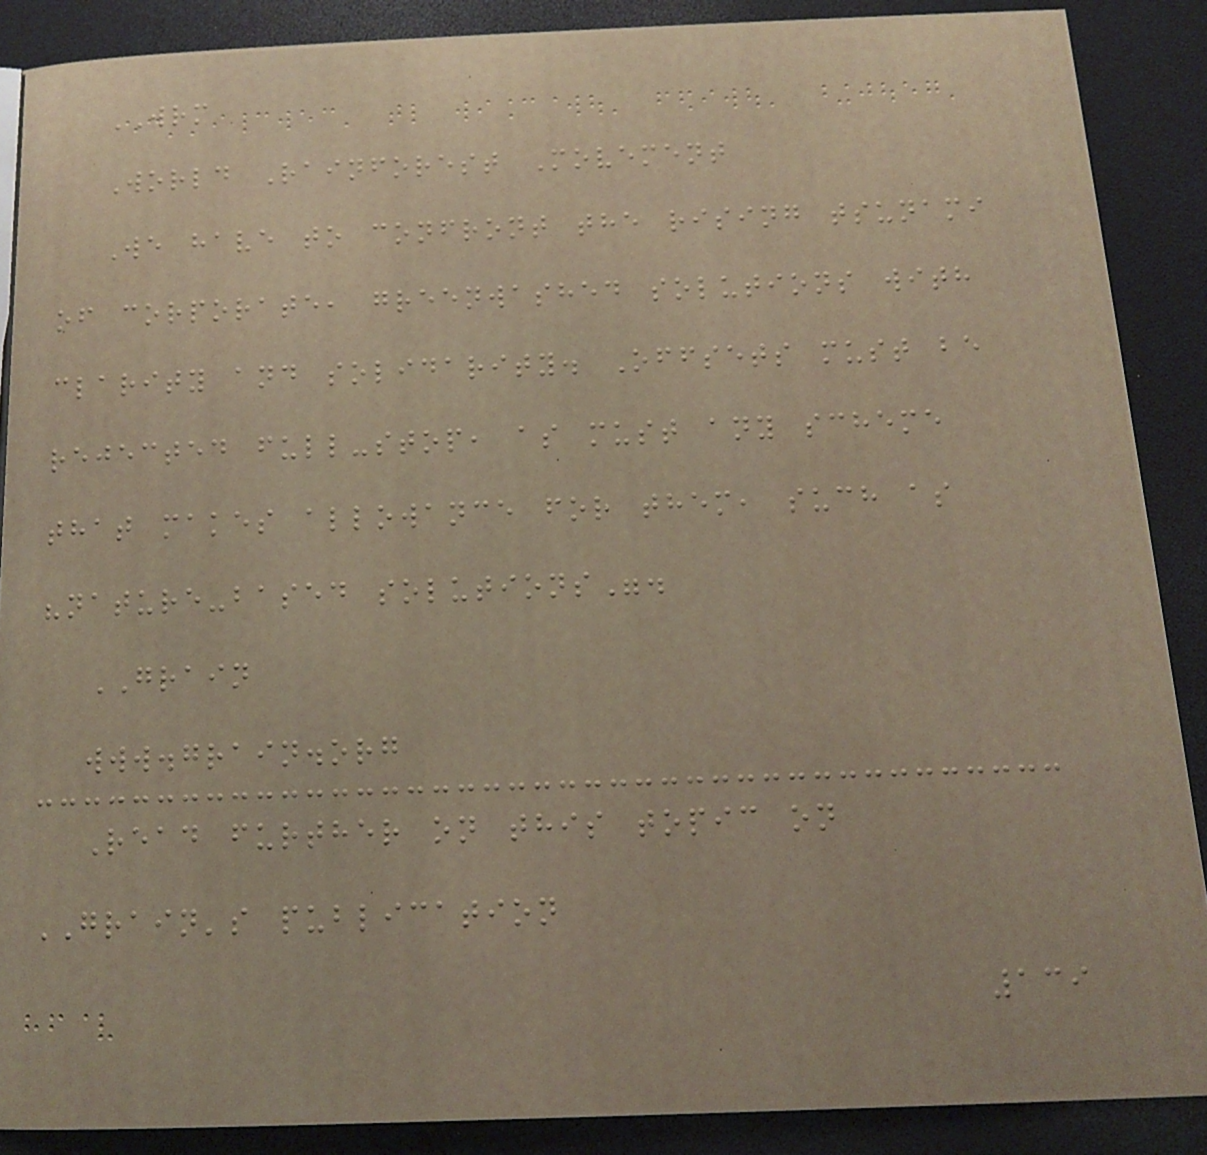WRM
World Rainforest Movement
We have to confront the rising tsunami
of corporate, greenwashed solutions with
clarity and solidarity. Offsets must be
rejected full-stop, as must any scheme
that makes allowance for them, such as
"nature-based solutions".
GRAIN
www.grain.org
Read further on this topic on
GRAIN's publication
139
